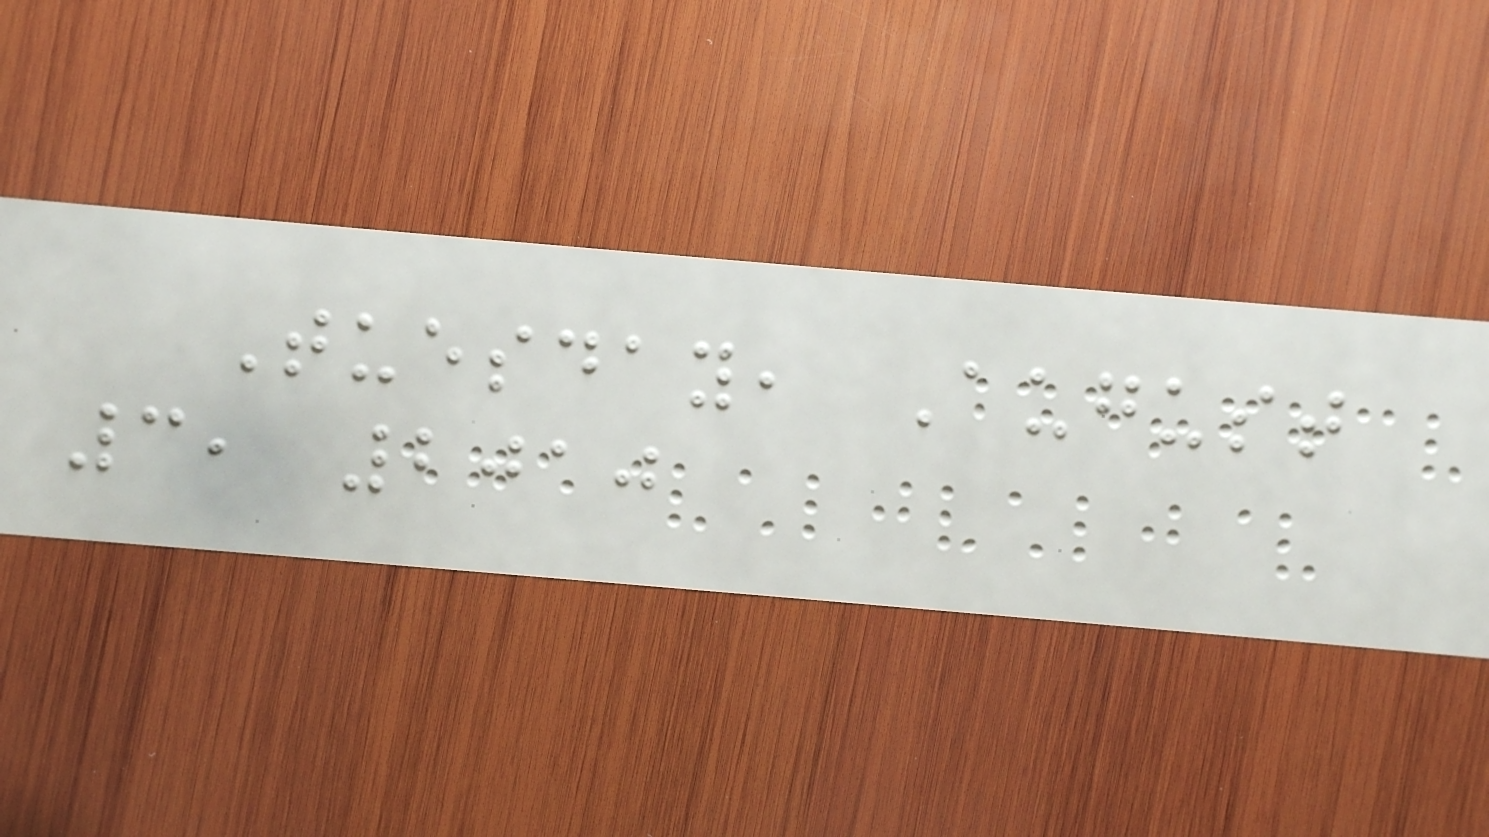Tuesday, August
3, 2010
